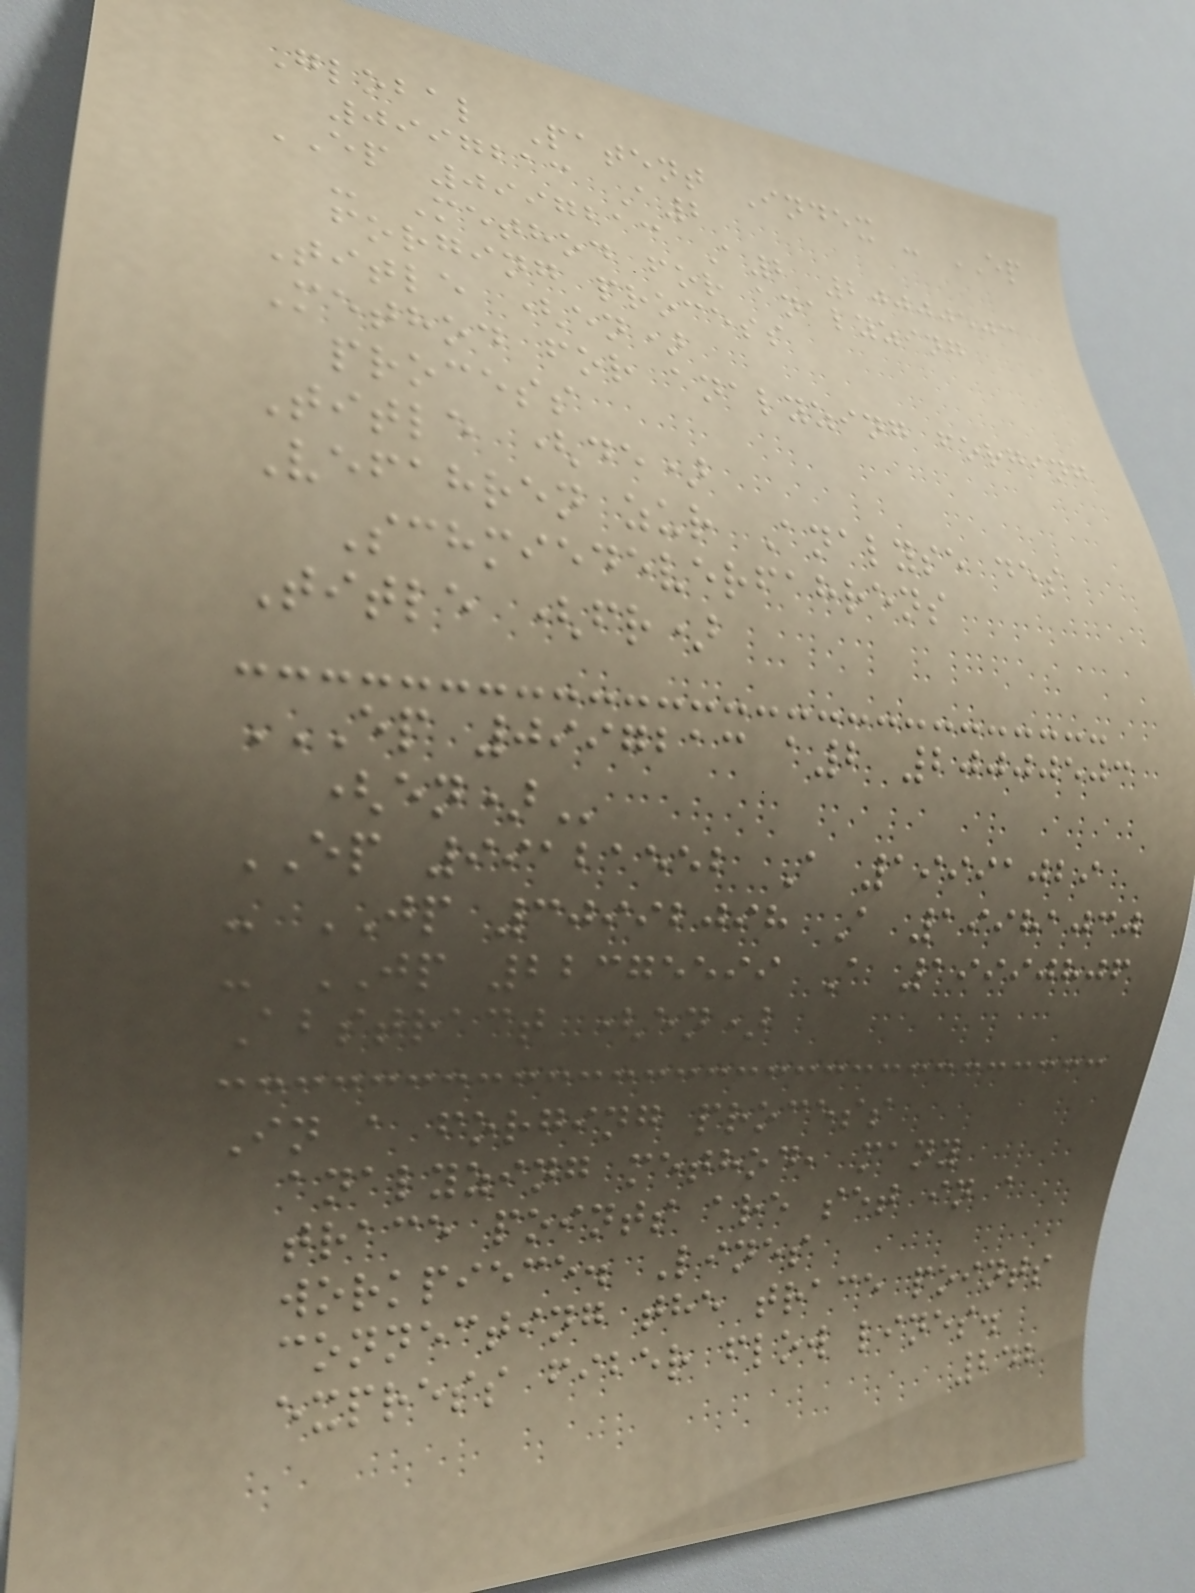Global Patent Index - EP
0997213 A2
EP 0997213 A2 20000503
- Method for analyzing
forging process
Title (en)
Method for analyzing forging
process
Title (de)
Vefahren zur Analyse des
Schmiedeverfahrens
Title (fr)
EP 0997213 A2 20000503
(EN)
EP 99121552 A 19991029
- JP 30992098 A 19981030
- JP 22375599 A 19990806
Abstract (en)
In a forging process
analyzing method, many
trace points are set in a
workpiece. Lines
connecting the trace points
express fiber flow lines.
242
